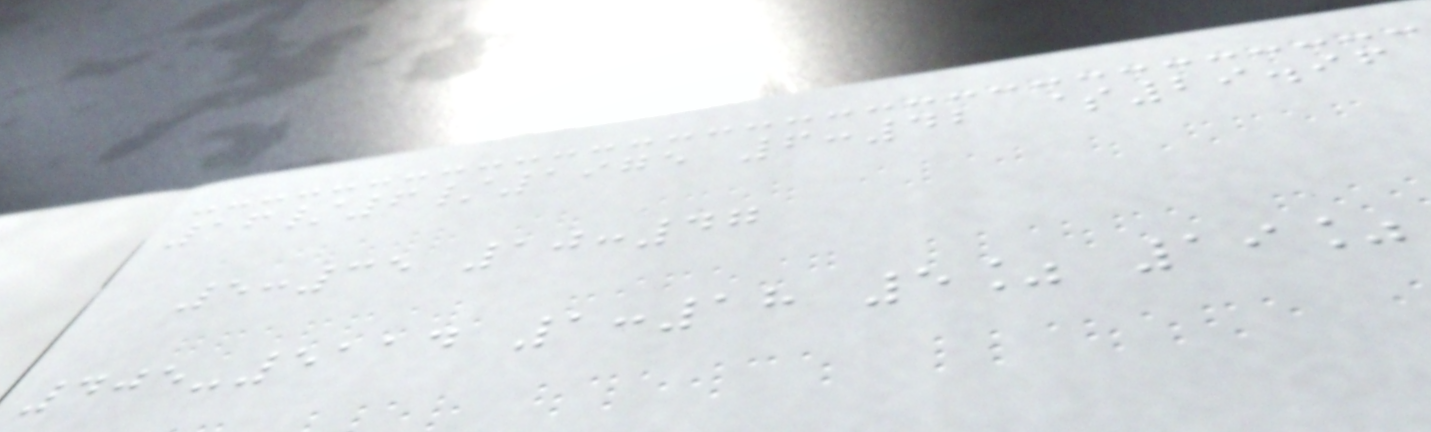16/6/1975 6:42 $29.96
5:35 10:47
405-5114 1:18 5% 19%
